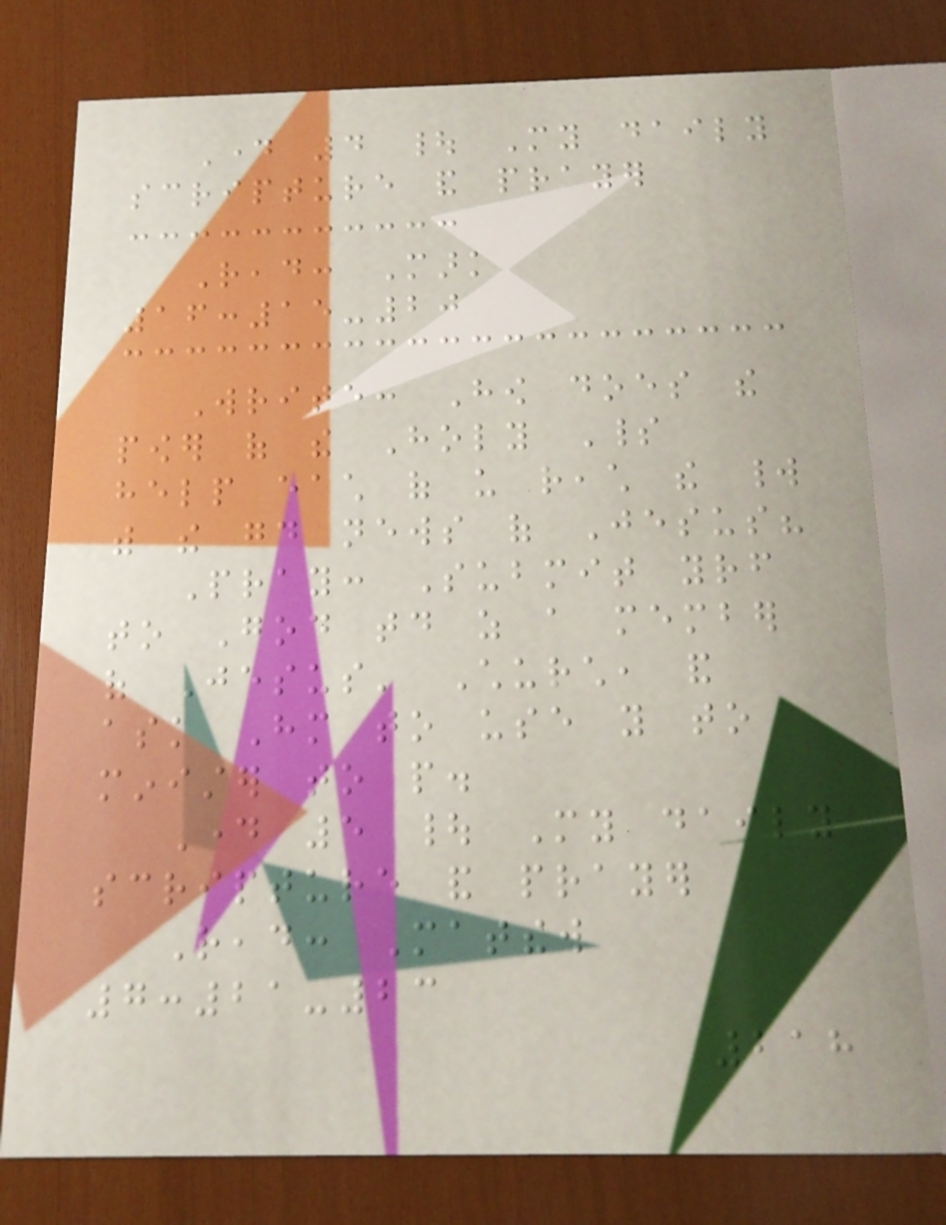Day 4 | My daily
scripture and prayer
Read: Mark
16:15-20
Write: How does the
power of the Holy Spirit
help each of us reach the world
with the good news of Jesus?
Pray: Submit yourself
to God today as a member
of Jesus' Church, and
ask Him to use you to
minister to people.
Day 5 | My daily
scripture and prayer
Read: Matthew
7:21-23
218
